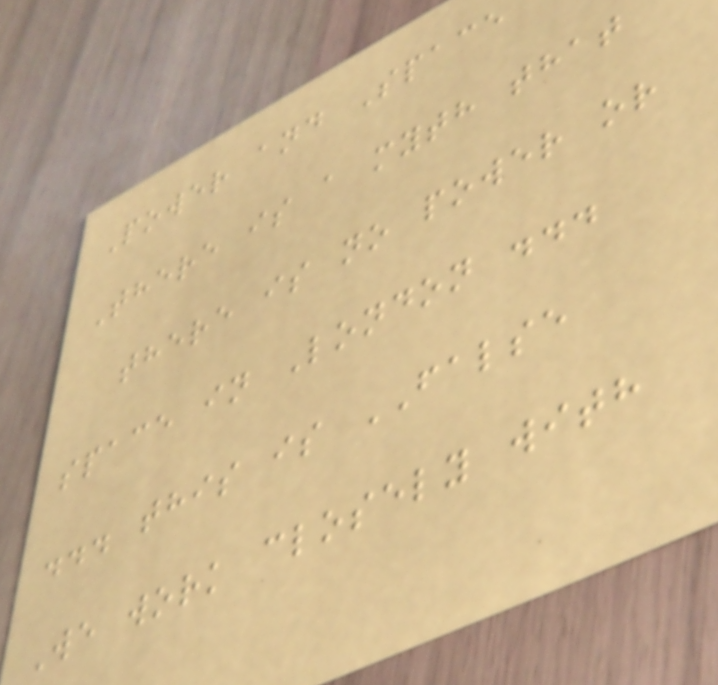Power and Space
There is a myth that
there is no power or
space in London ...
... this is FALSE
We work closely with
